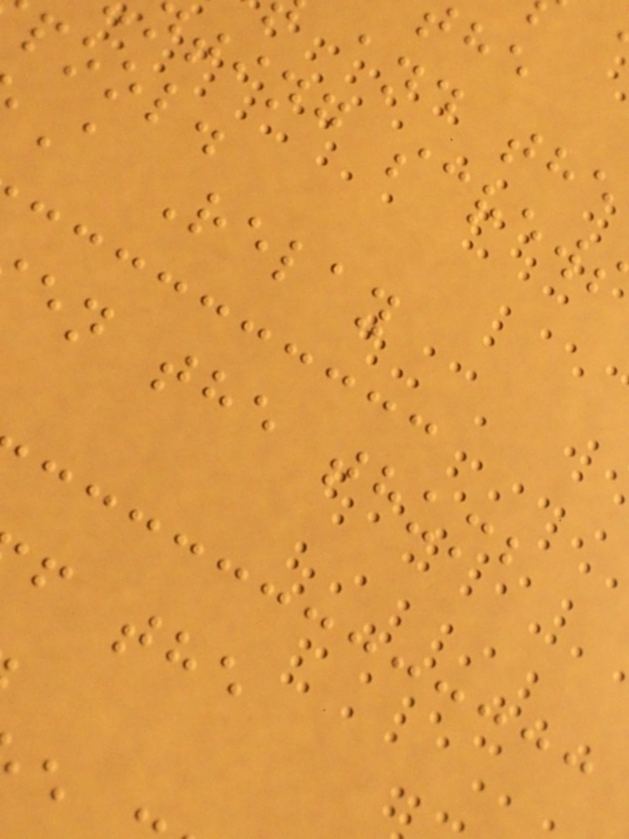and the
ting screw
pool.
A Relay
en the thumb
f the
